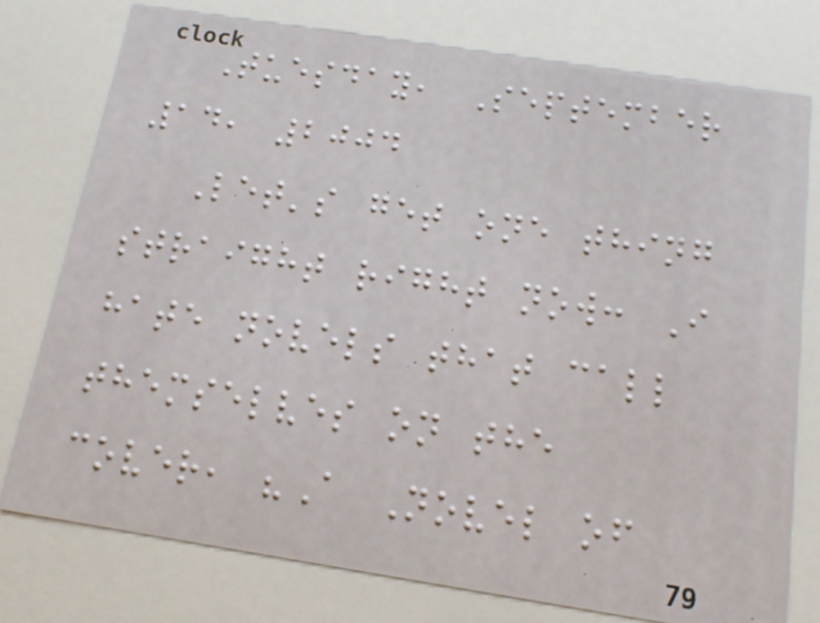Tuesday, September
14, 2004
Let's get one thing
straight right now: I
hate novels that call
themselves on the
cover, "A Novel of
